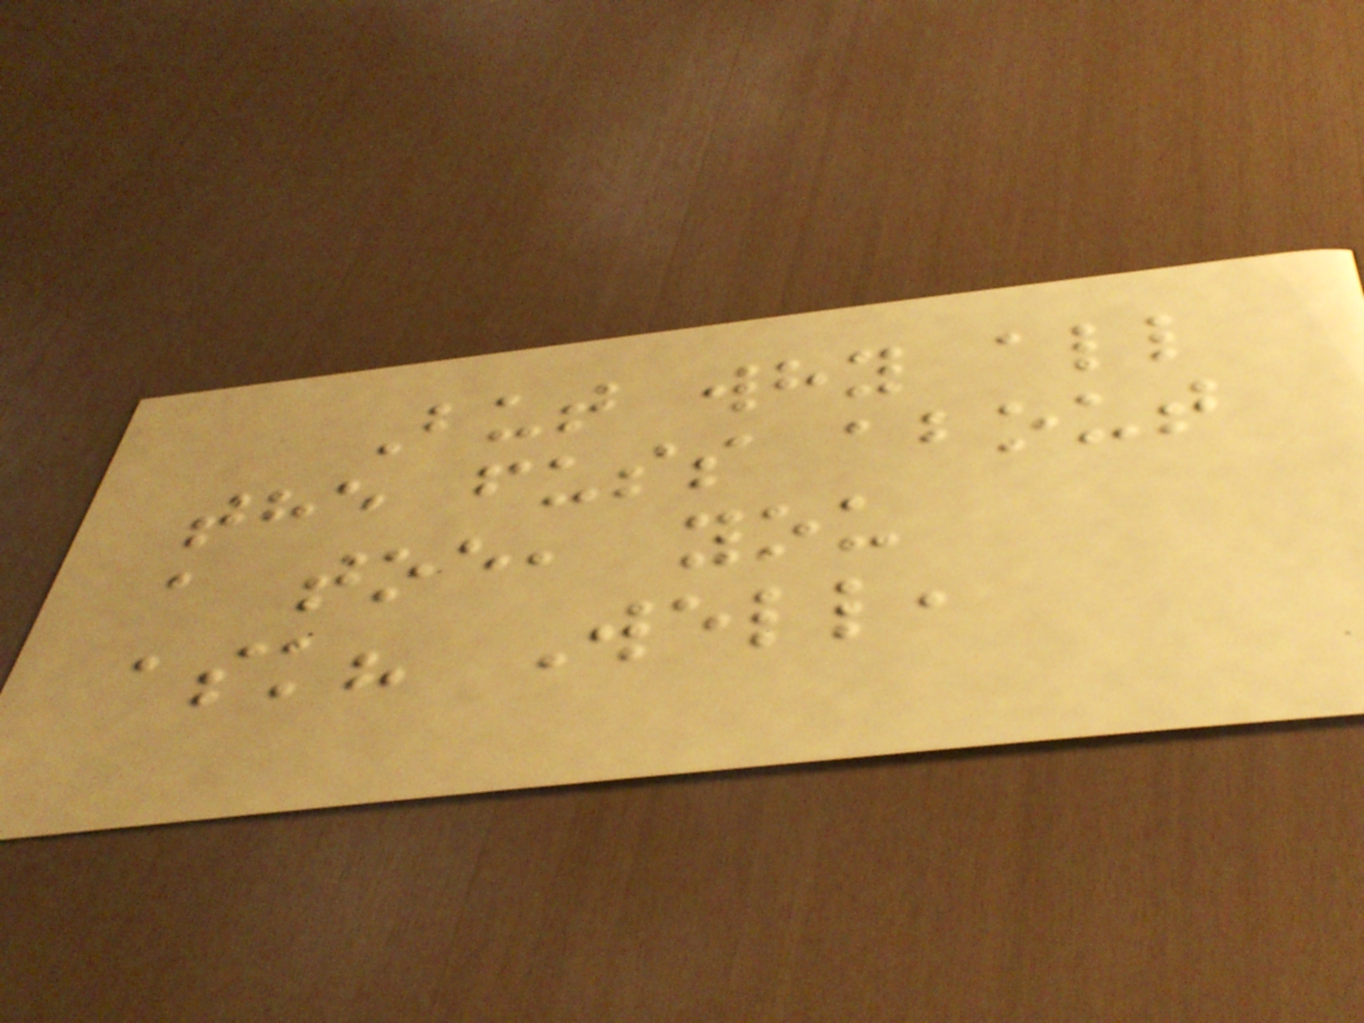But why all
the fuss about
a toe, you
ask? Well,
